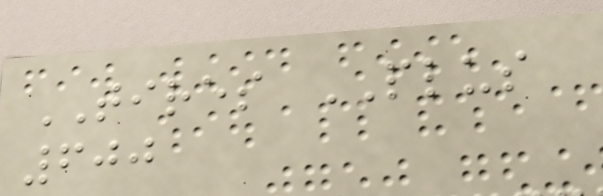TIRES PLUS
600
